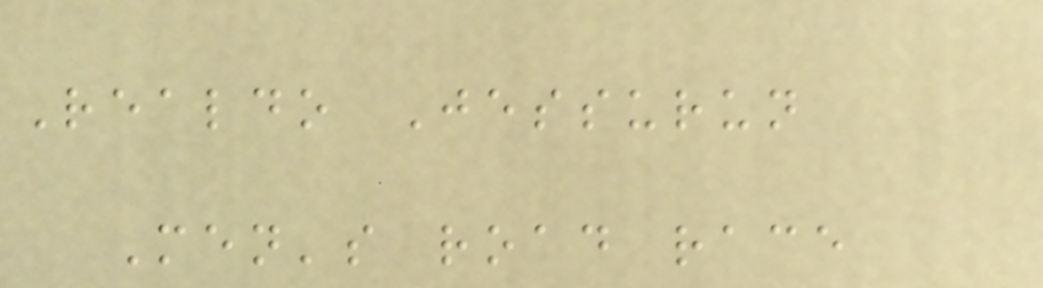Realdo Jessurun
Men's road race
